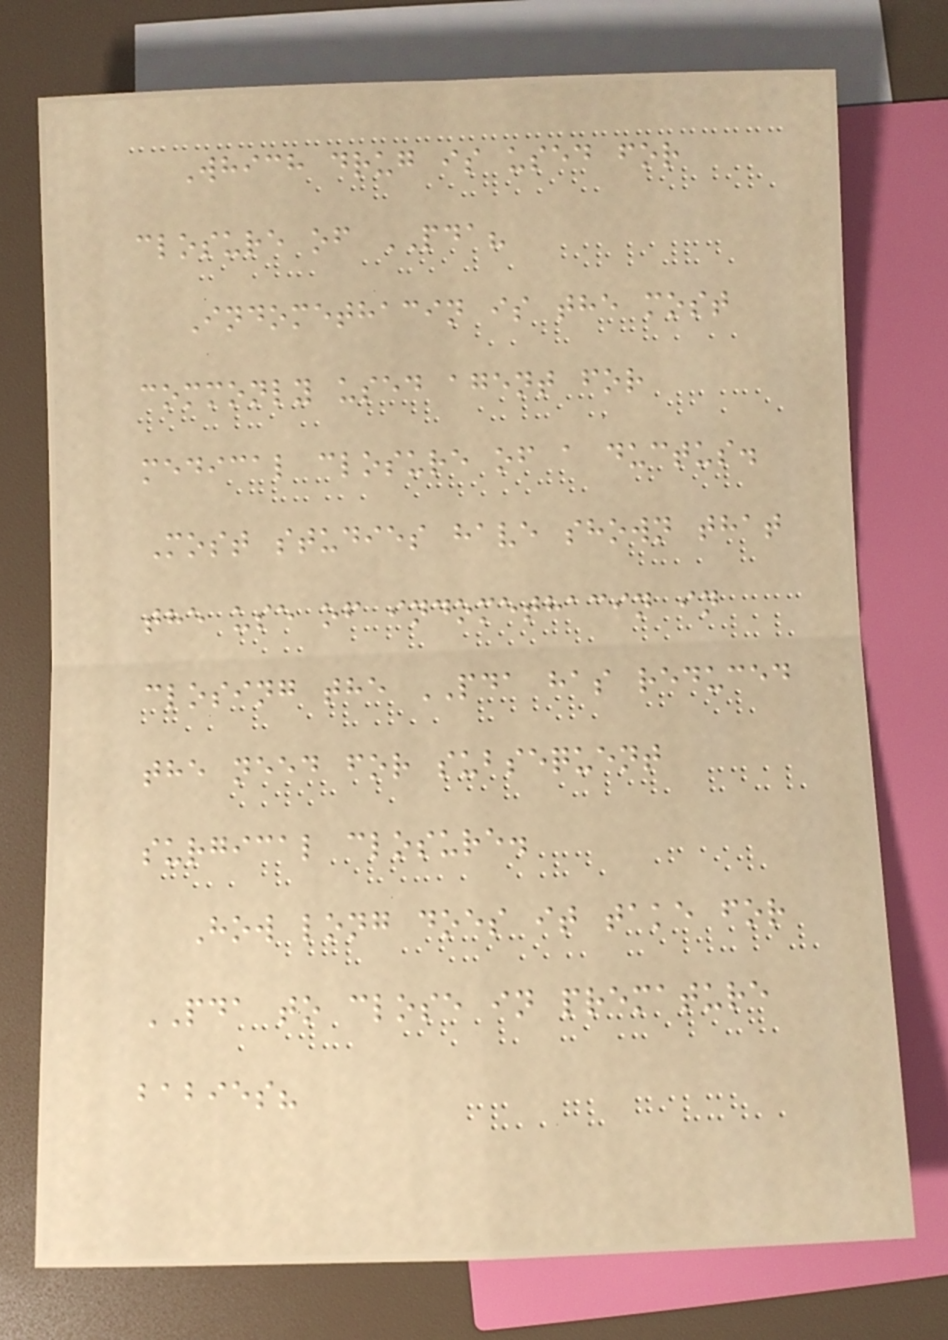Which drug is used for
closure of PDA?
Indomethacin is the most
commonly used agent for
medical closure of a ductus.
Most studies have shown that
the use of indomethacin in
closing the PDA has reduced
the need for subsequent
surgical closure.
How long does it take for
PDA to close in premature
babies?
